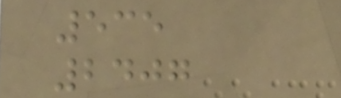535
2407
